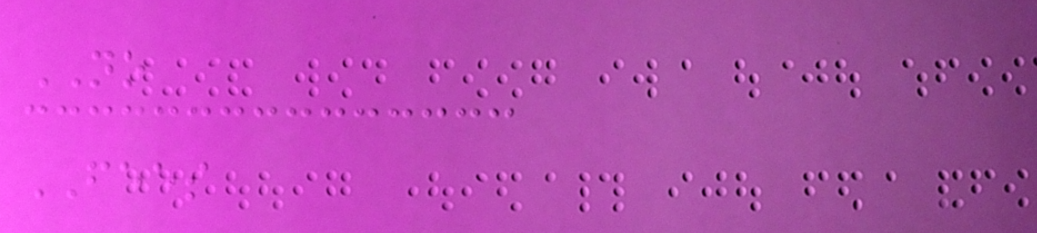NO
FEES
